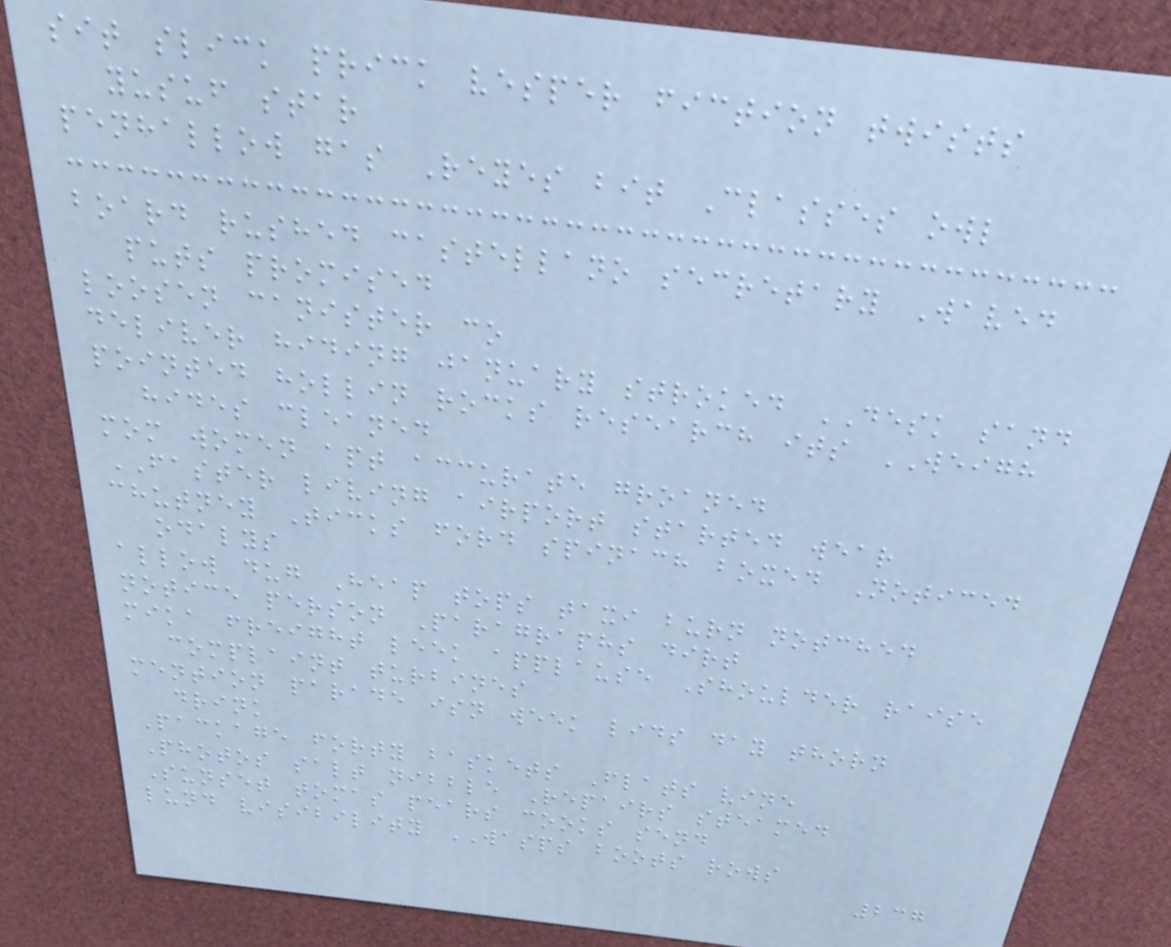sit slick prick vesper fiction twists
yusuf star
penhallow gas Reyes bit Classes owl
board rushed castellano secretary Waved
puts promised
loosen canister co
deliver hiding january stroked DESK sand
pointed hollin rocks research its WEIGH
hides cleaned
mom women apt accurate groaned
FASTER living airport started wear
chutney Ticks ford spinach boxed Noticed
odalys
allow dug Heap tops taxi burn notched
notice person Paragraphs dirt
mika freight leek applause Shoulder raise
complaint turbines
mention parade isn week lids day thorn
drink
Package forty baskets Flats vine
Photos salt nibble Repairs steamed
Sunset tomas pears cooks send
lund visibility WASPS boots rows
237
